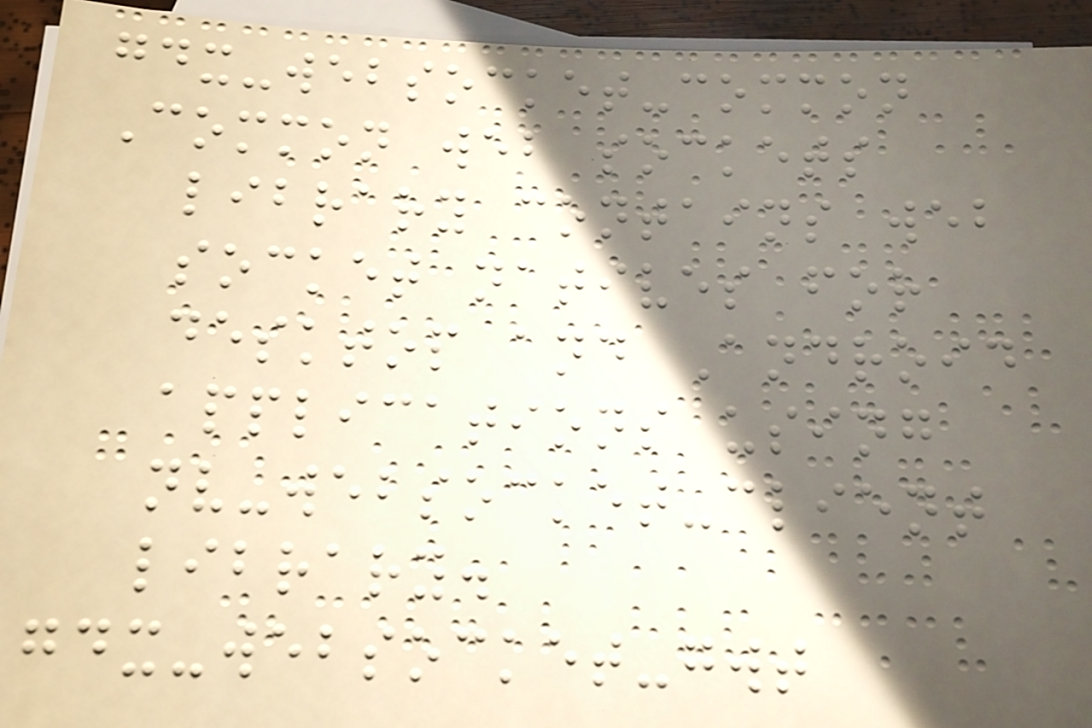gdx-websocket-common
Common web sockets
library contains web
socket natives for
desktop and Android
applications using
nv-websocket-client
library.
gdx-websocket-gwt
